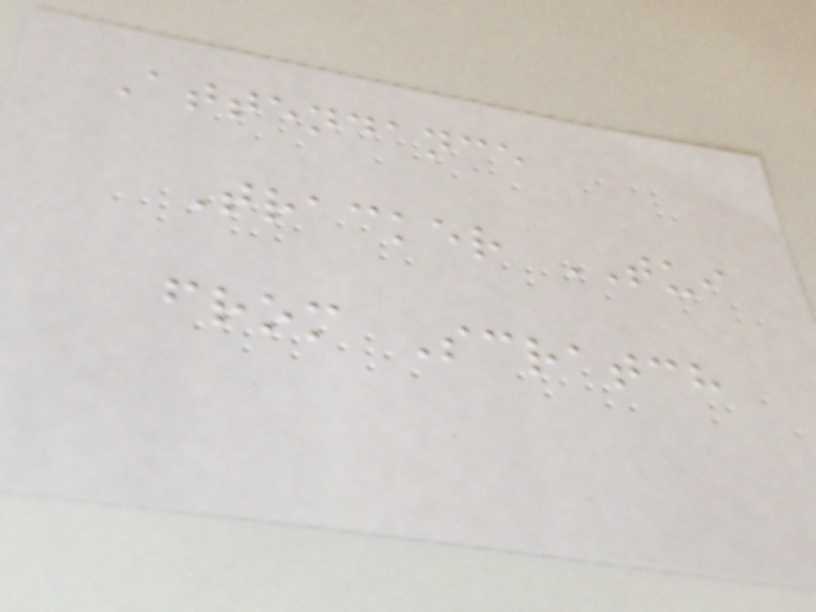Attendance
Tracker TUI
from Scratch
